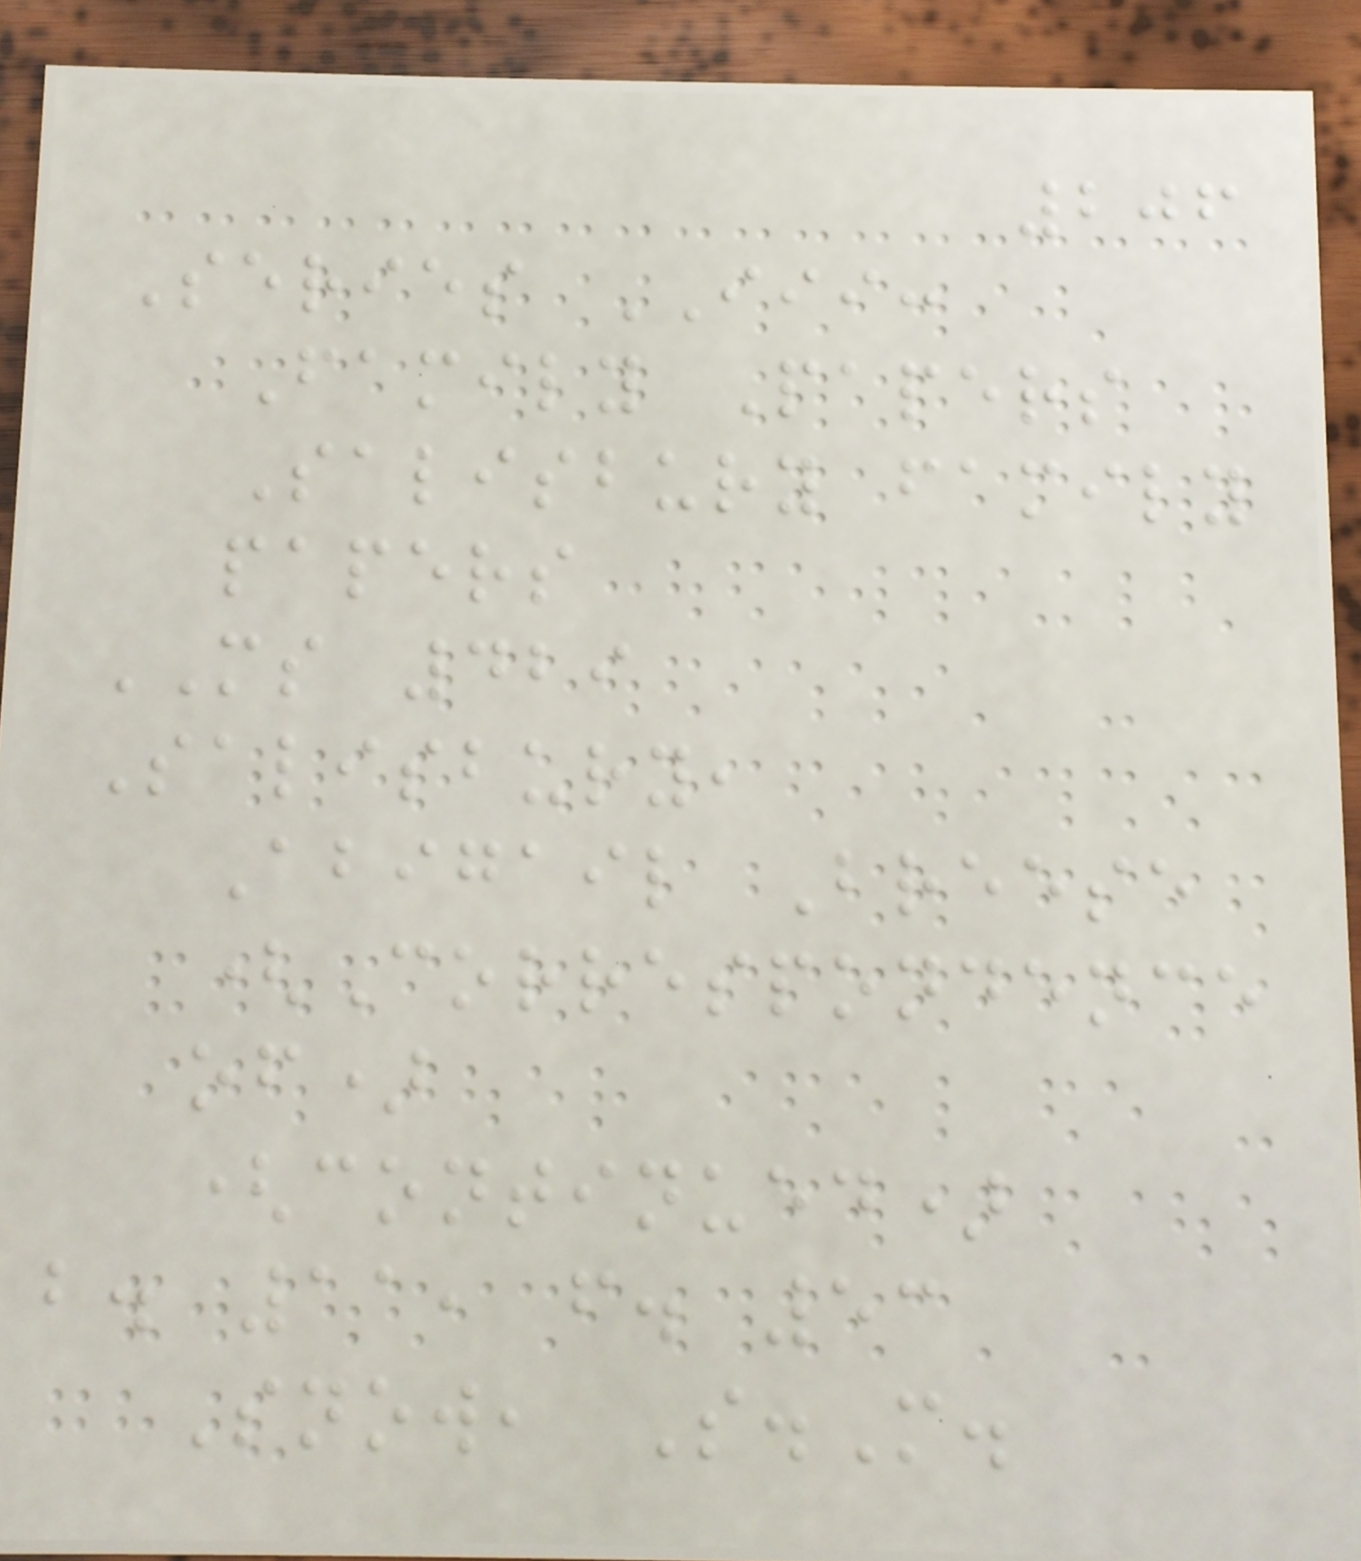206
Series III:
Family Papers
Salisbury family
papers
MS 429
Salisbury,
Abigail Breese
(Correspondence
of)
(continued)
b. 11, f. 53
Snow, S.M.
